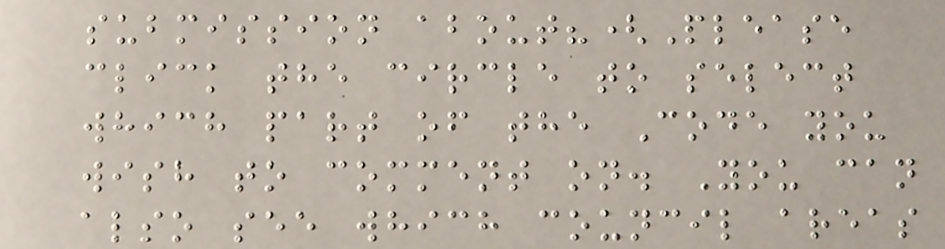submission about?(Please
click the circle to select
which part of the Code you
wish to comment on. You can
also see which council areas
